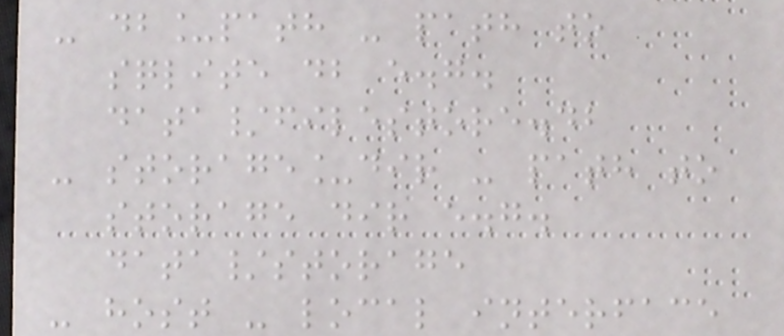- db_path - path to
sqlite db e.g.
data/filestore.db
- storage_dir - path to
storage dir e.g.
data/storage
- host - local interface
